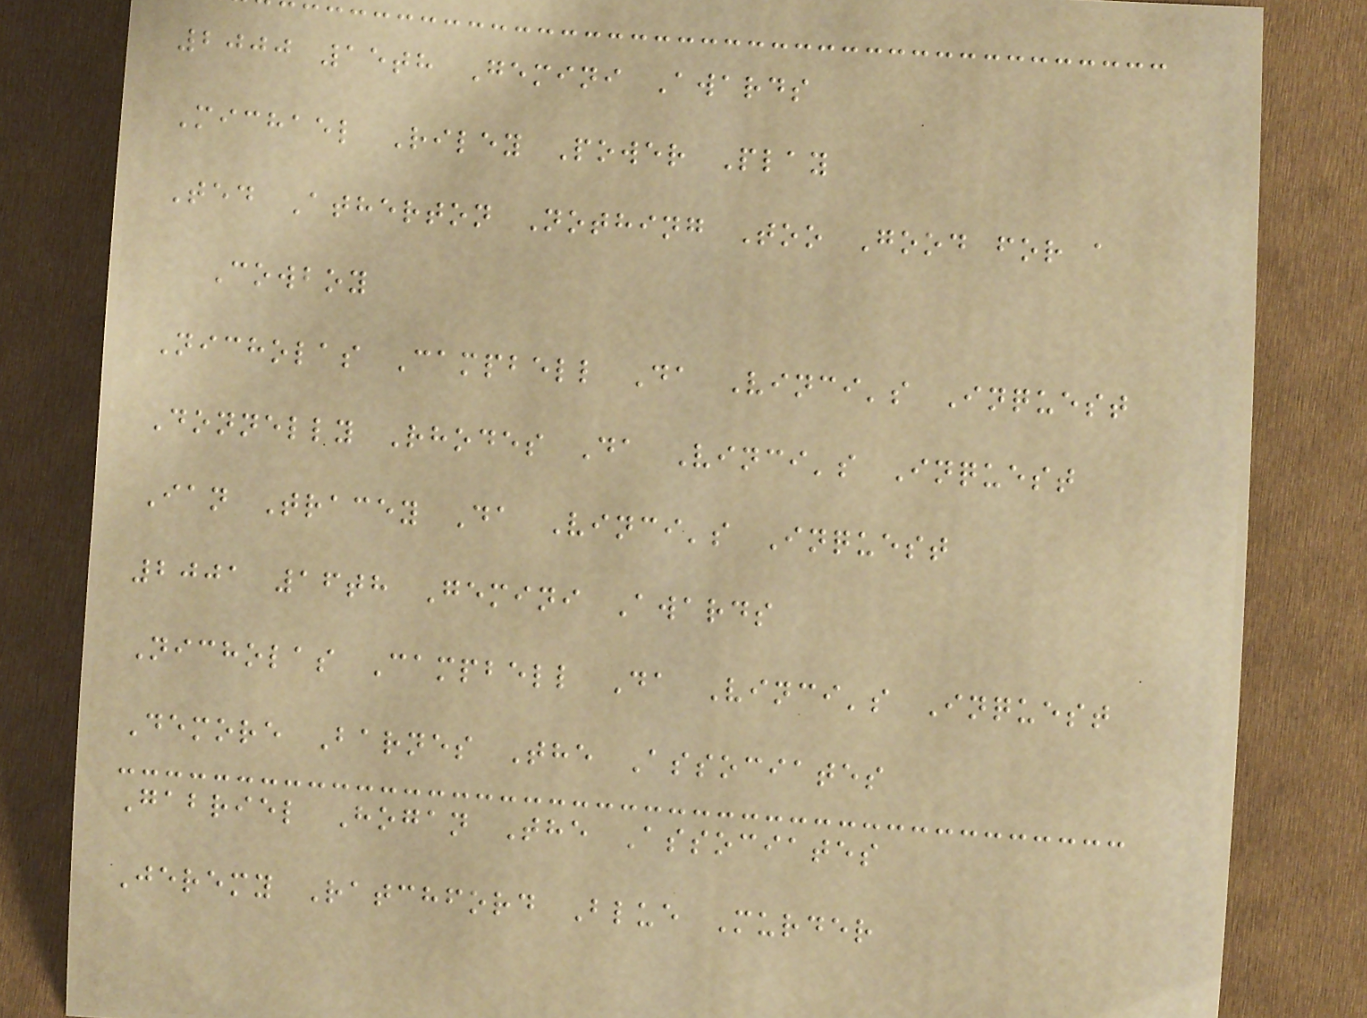2000 15th Gemini Awards
Michael Riley Power Play
Ted Atherton Nothing Too Good for a
Cowboy
Nicholas Campbell Da Vinci's Inquest
Donnelly Rhodes Da Vinci's Inquest
Ian Tracey Da Vinci's Inquest
2001 16th Gemini Awards
Nicholas Campbell Da Vinci's Inquest
Demore Barnes The Associates
Gabriel Hogan The Associates
Jeremy Ratchford Blue Murder
